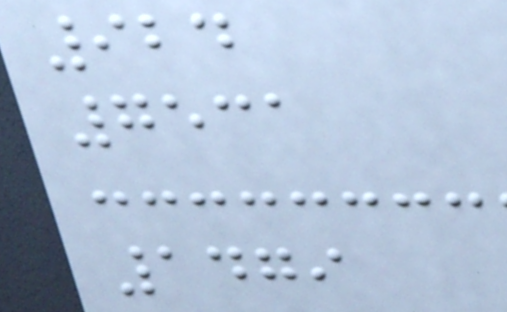924
7531
1479
